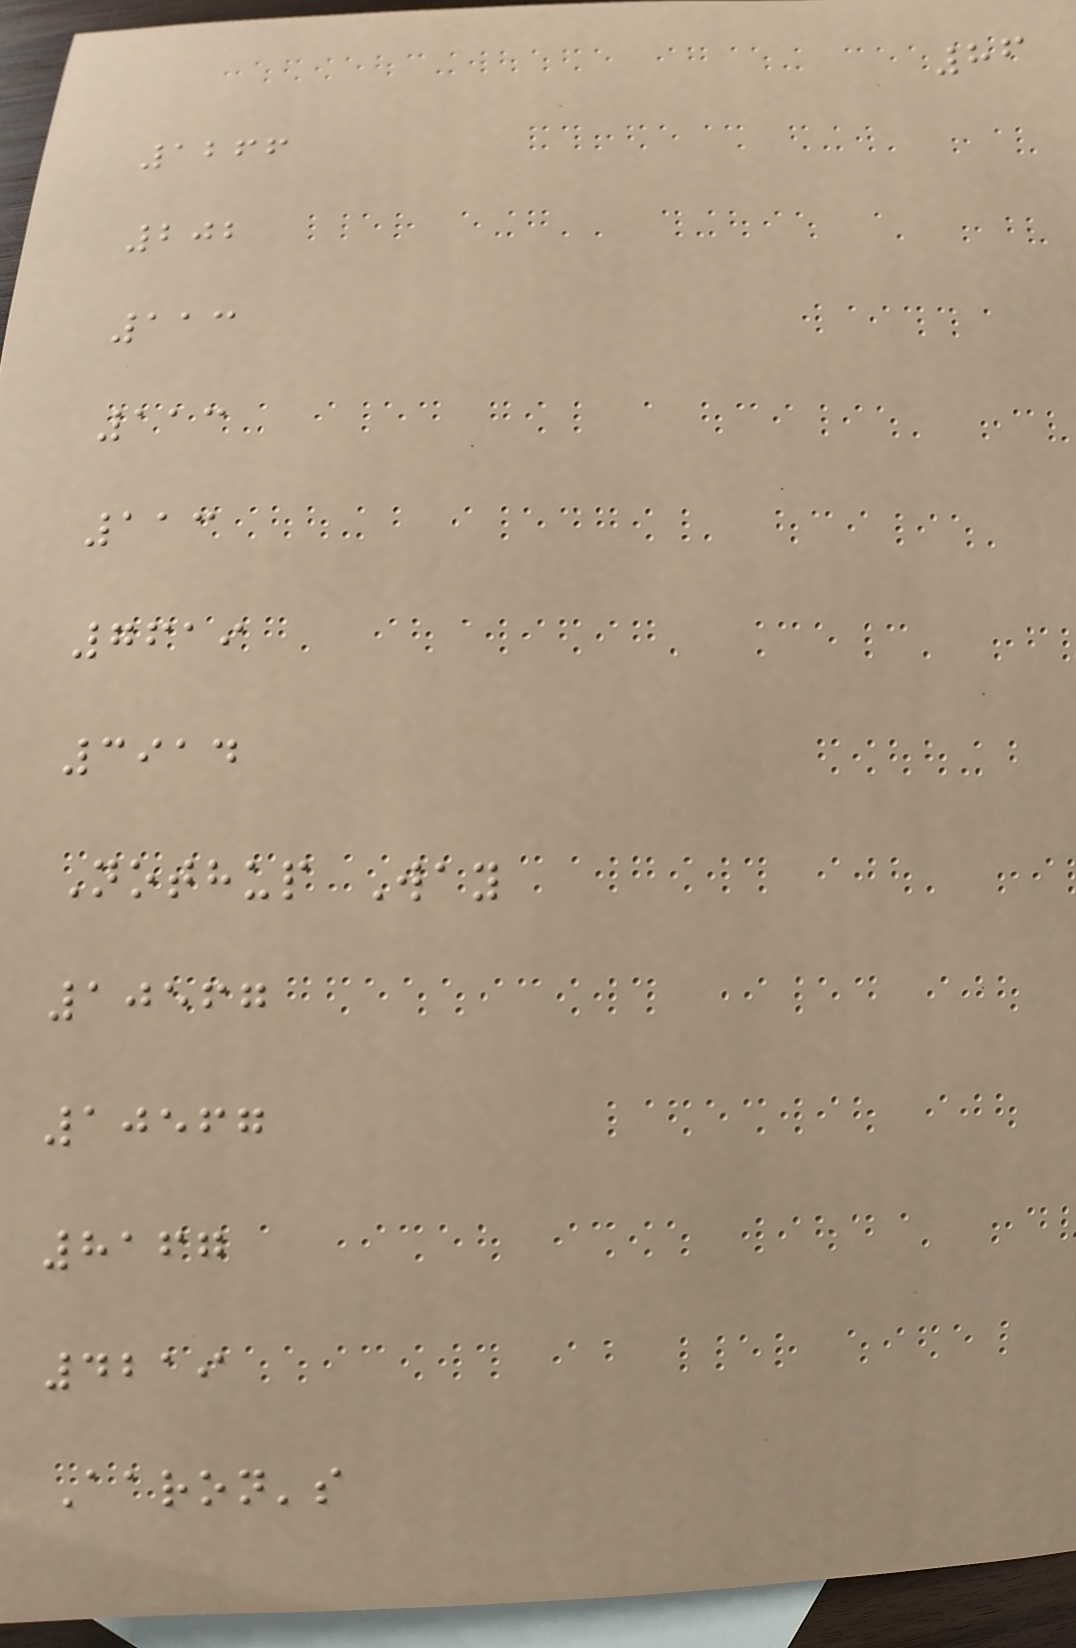86
1266
202
113
113
113
7619
3914
Nothup Way
10567
10567
8167
4219
Aaron's
